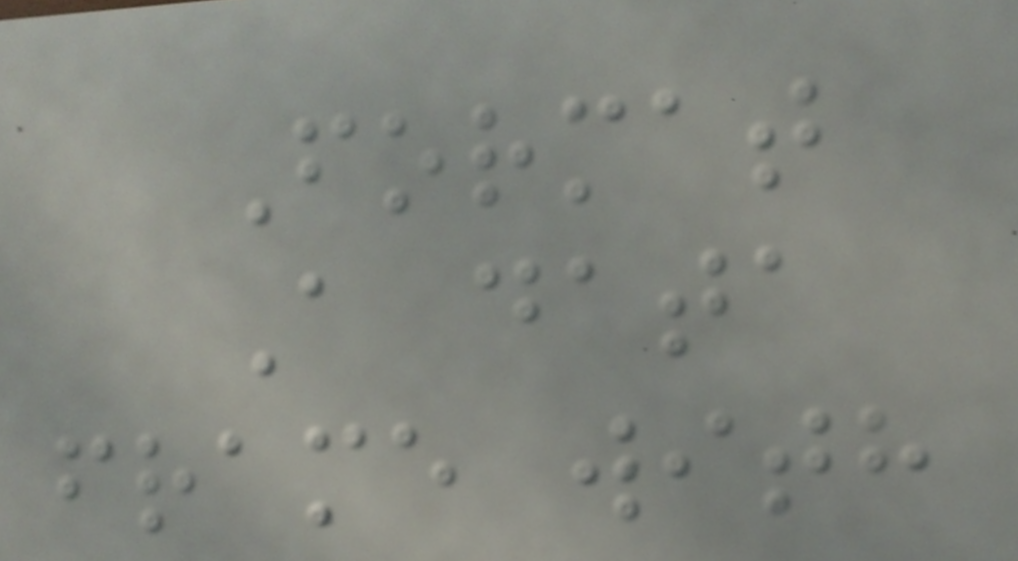Format
A data
frame with
